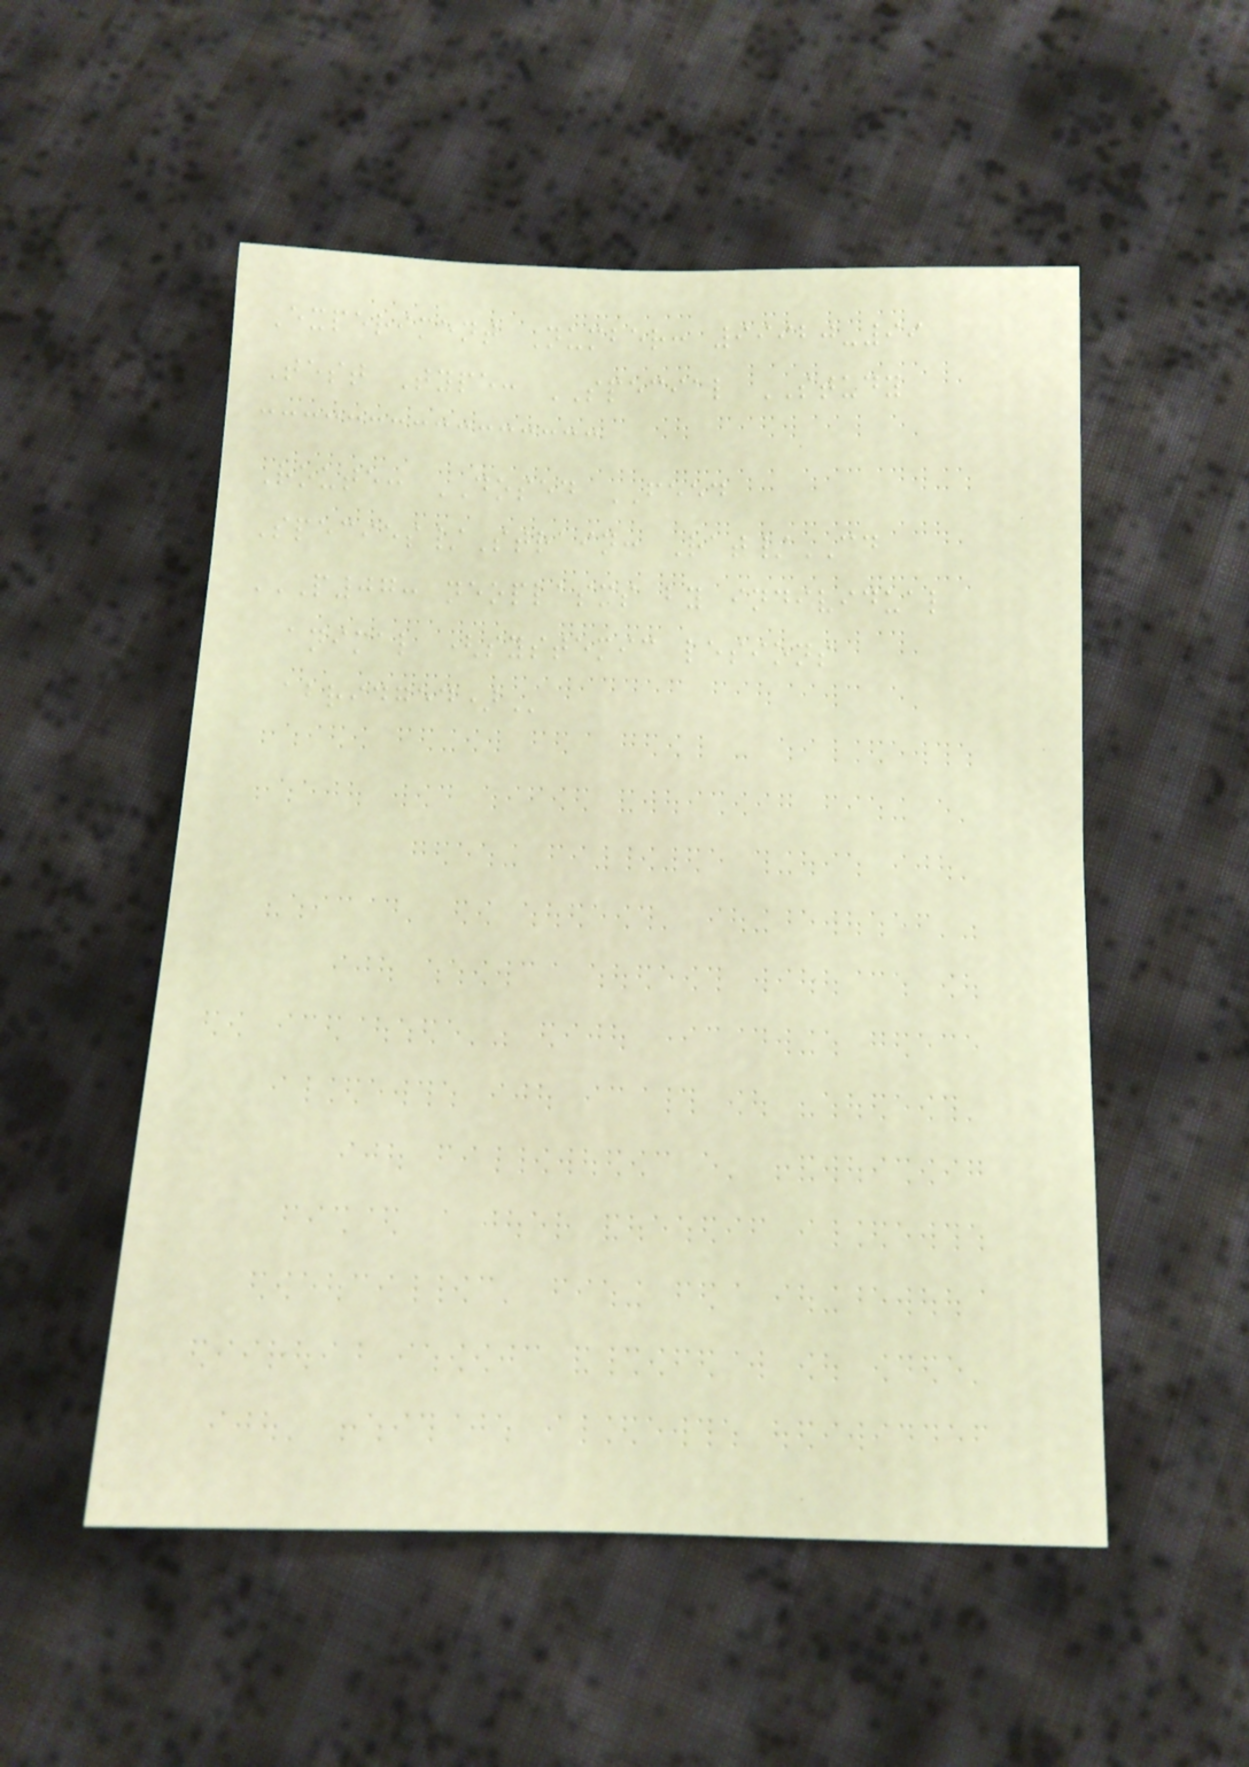Experiment Number: 99920-99
Test Type: SPECIAL STUDY
Route: DOSED FEED
Species/Strain: Rat/CD
P07: NEOPLASMS BY INDIVIDUAL
ANIMAL (SYSTEMIC LESIONS
ABRIDGED)
